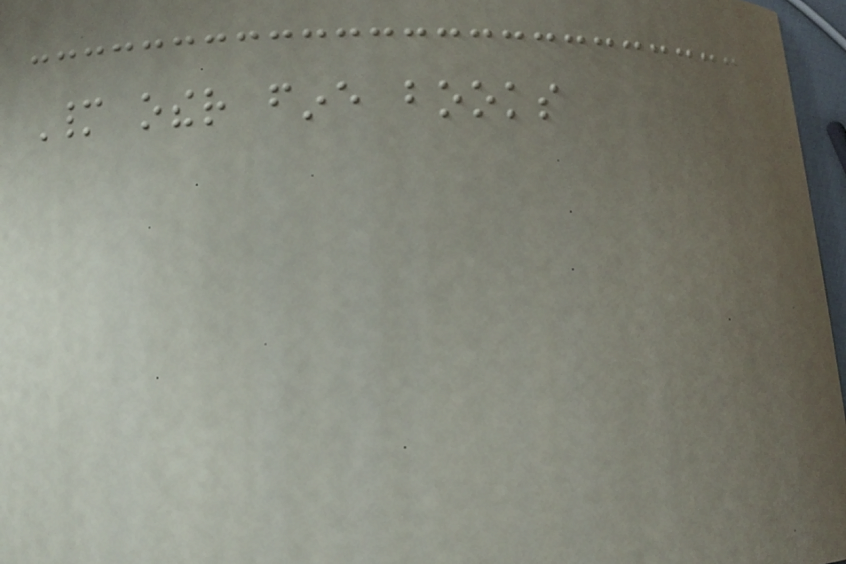Many other fine books
